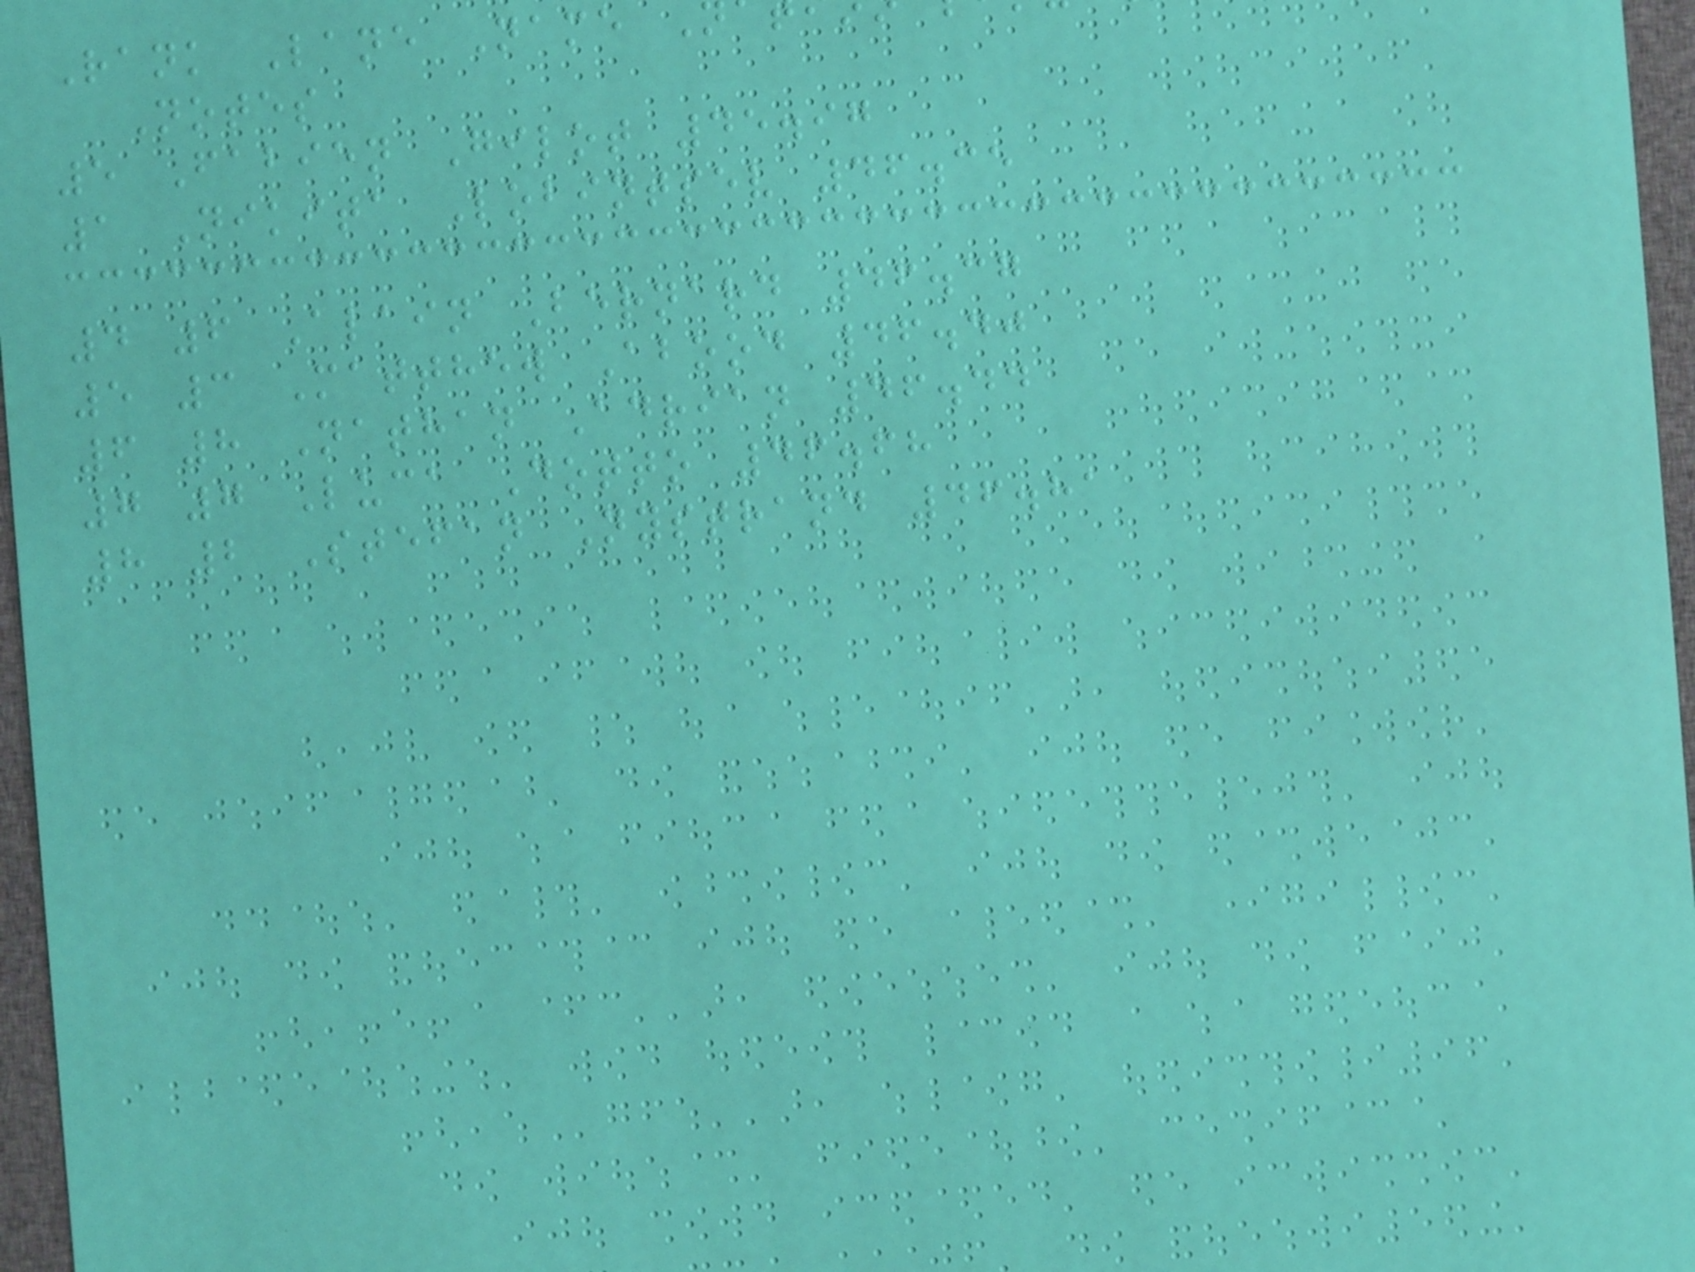Rank Lane Name
Notes
5 Fabien Gilot 45.97
1 Nikita Lobintsev 46.35
4 6 Alain Bernard 46.37
5 3 Matthew Abood 46.40
6 8 Nathan Adrian 46.44
7 7 Luca Dotto 46.68
8 2 Stefan Nystrand 46.81
